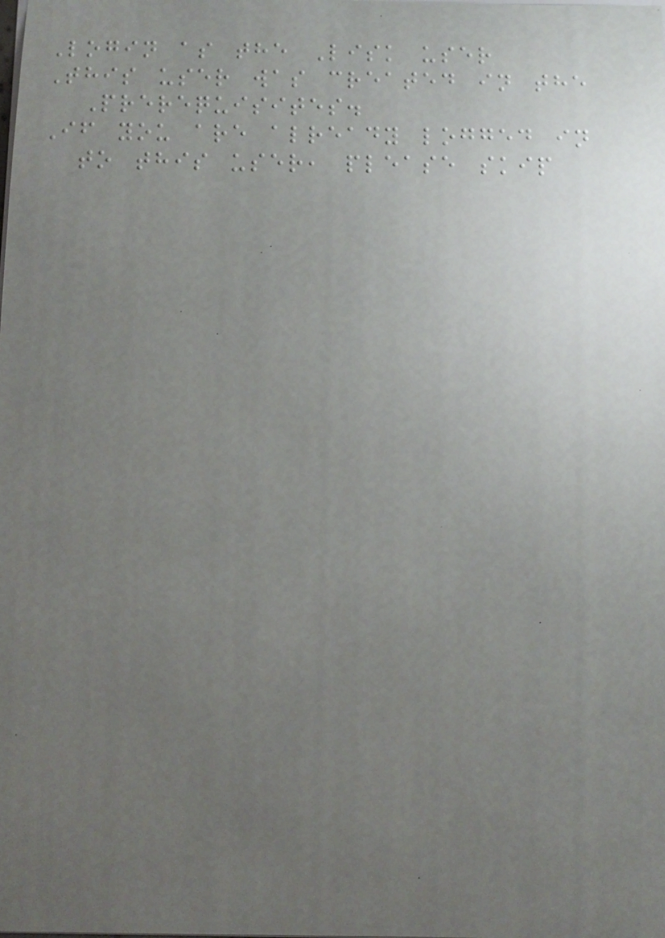Login as the Lisk user
This user was created in the
Prerequisites.
If you are already logged in
to this user, please skip
